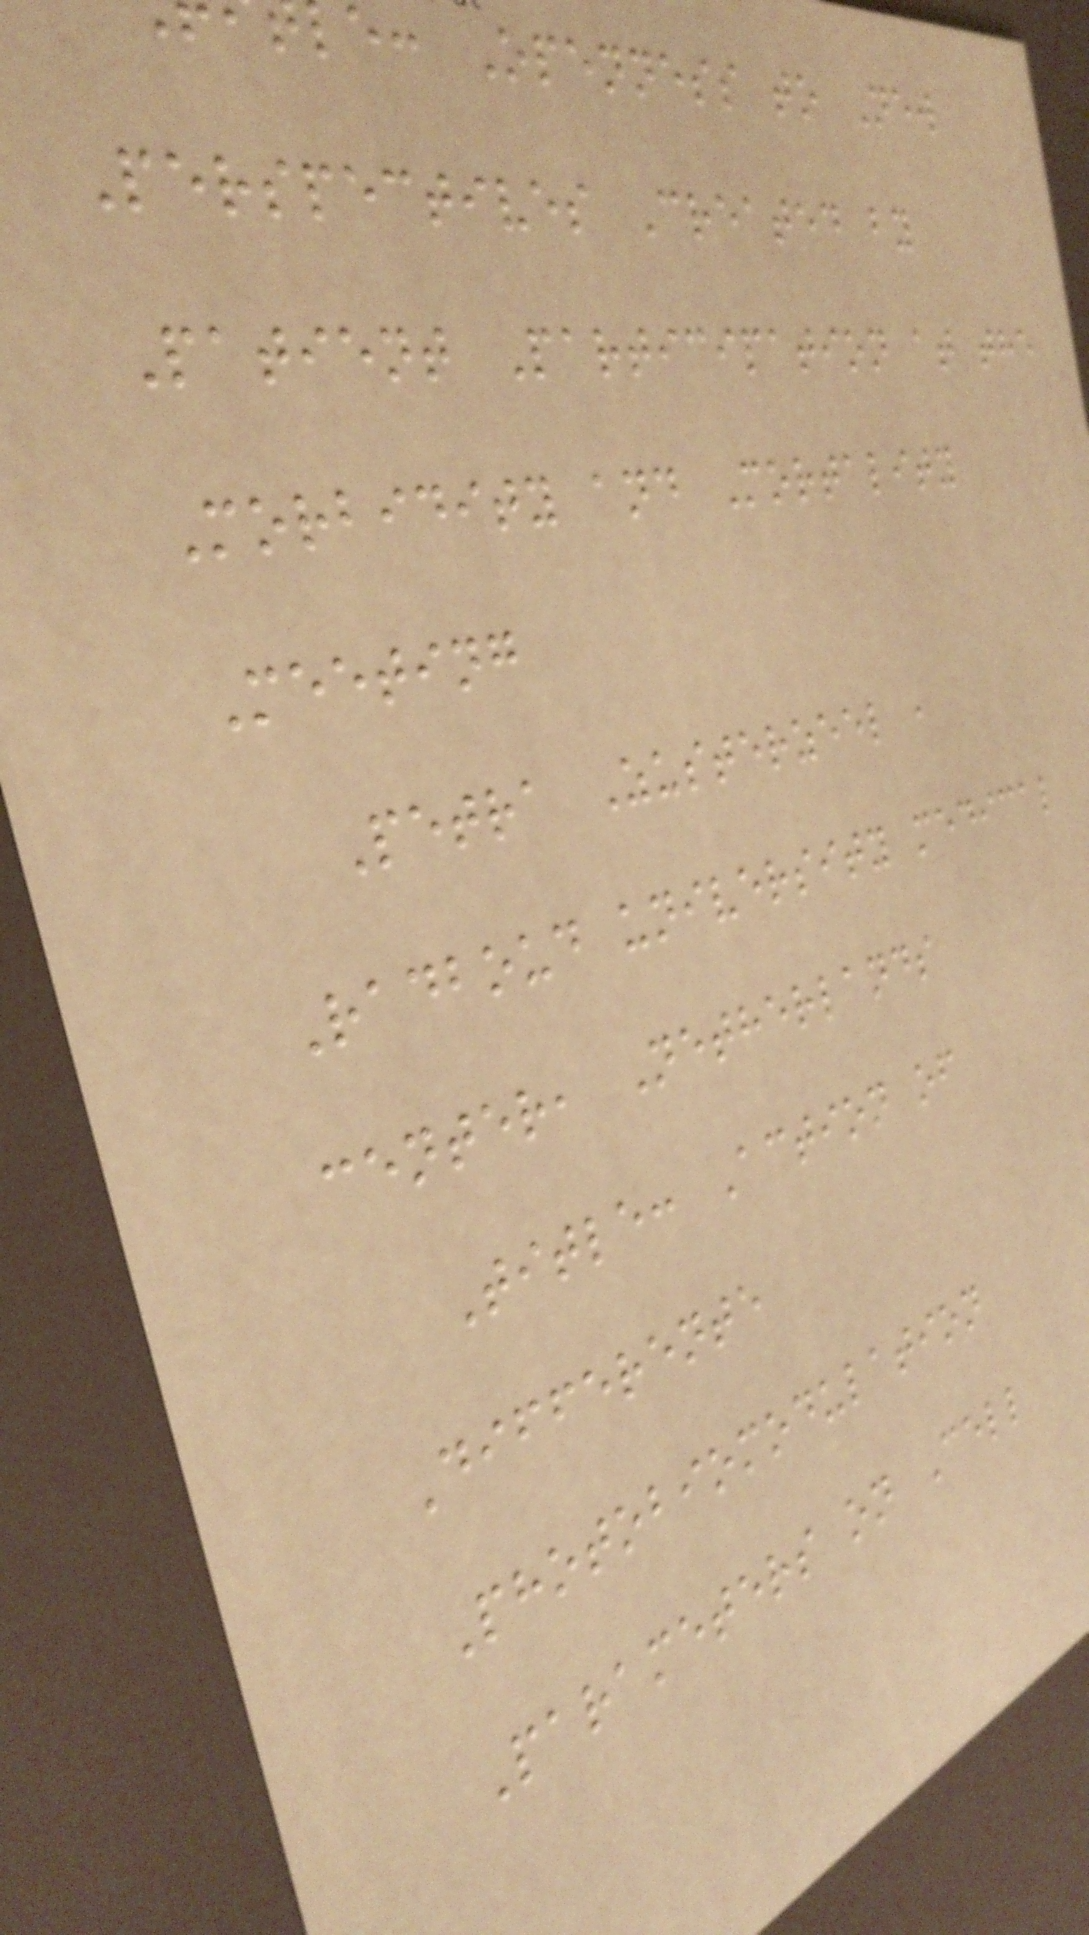e: Openness to New
Perspectives Created by
Patient Participation at the
Morbidity and Mortality
Meeting
Petra Zusterzeel ,
Radboud university medical
center, Netherlands
Title: Action of
Differente
Photobiomodulation
Parameters on Cell
